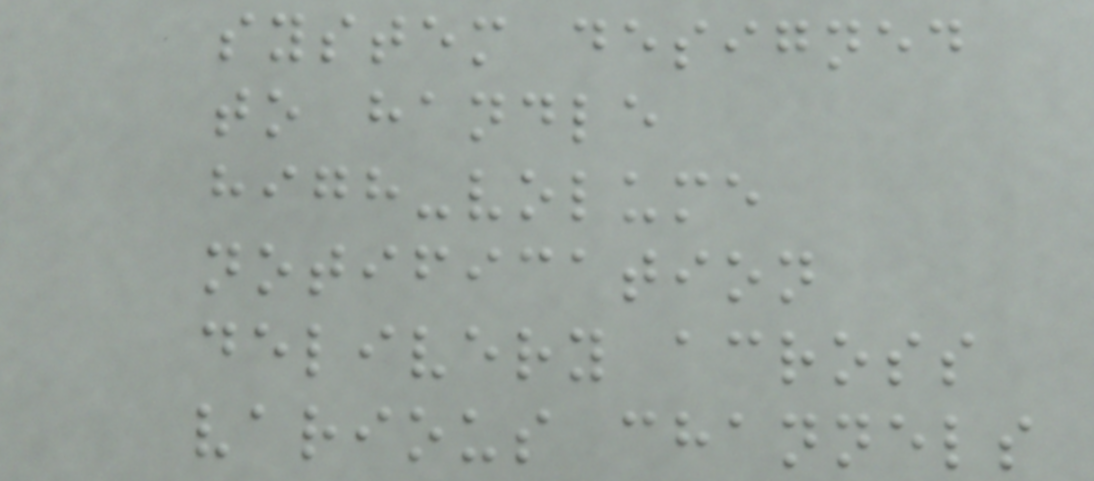system designed
to handle
high-volume
notification
delivery across
various channels
